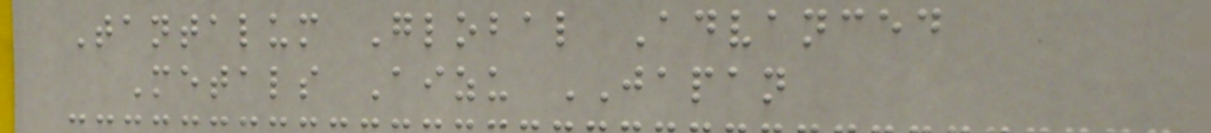Tantalum Global Advanced
Metals Aizu JAPAN
